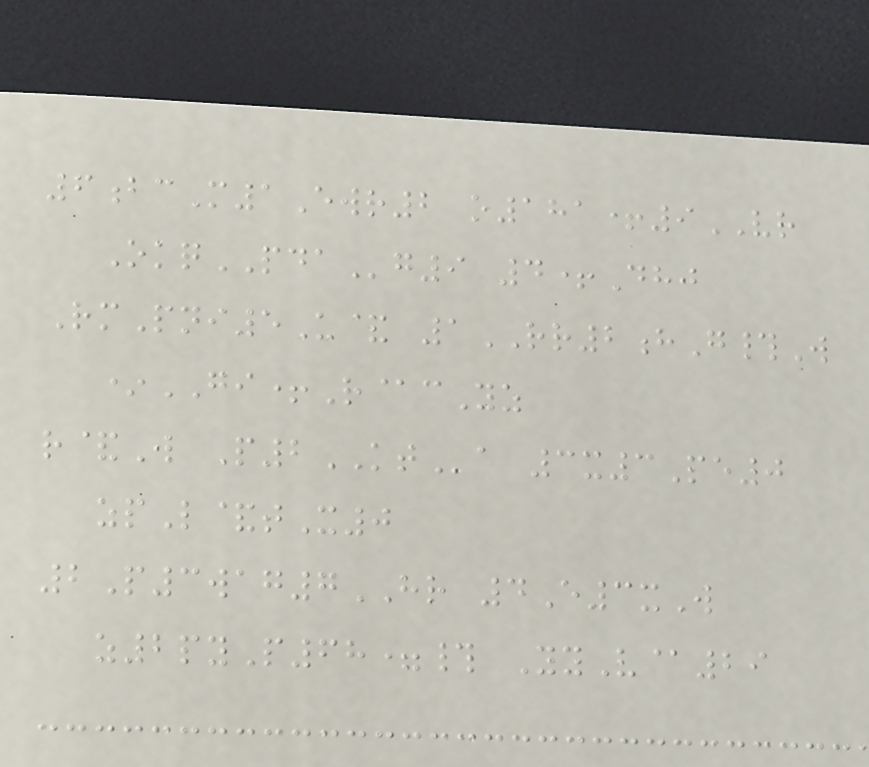6bcM1Ewr2 o181+9VR
OkqPDAg9 4+Dhj
RmPni5U& 1RR2hG#W
*GI+R@cYz
r&W P2KTa 3x3Pe0
zpL&tX0
2P3wag7HR 4E3xW
z2pyP68=# YyV@29
